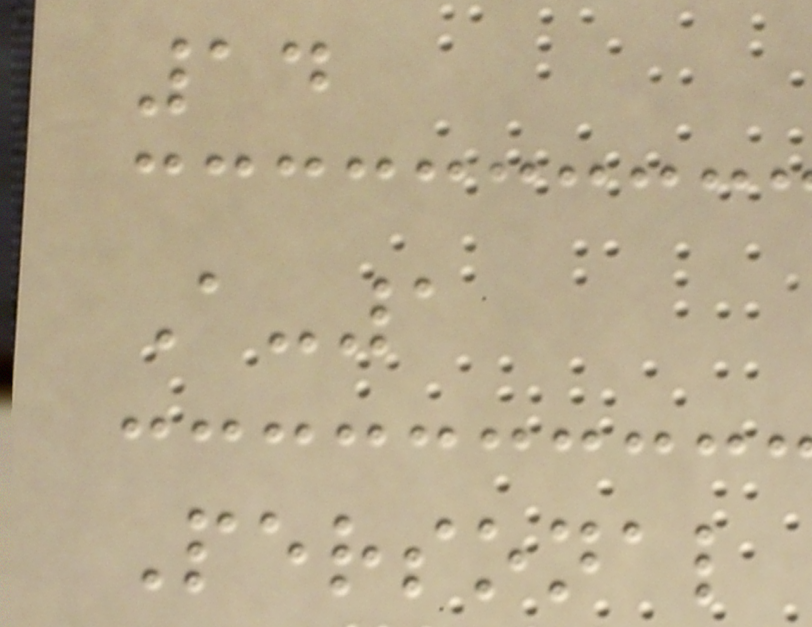14
A-1
Personal
